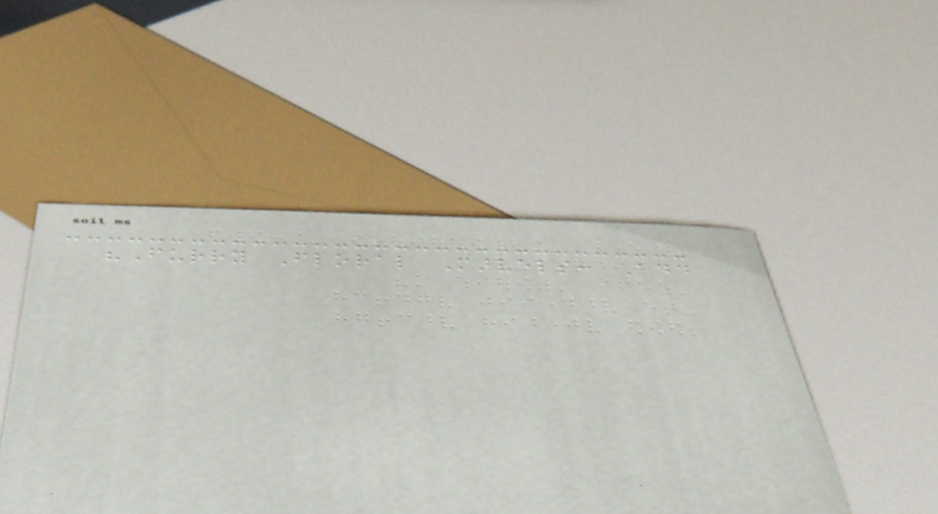"Furry Floral Marvels: Add
